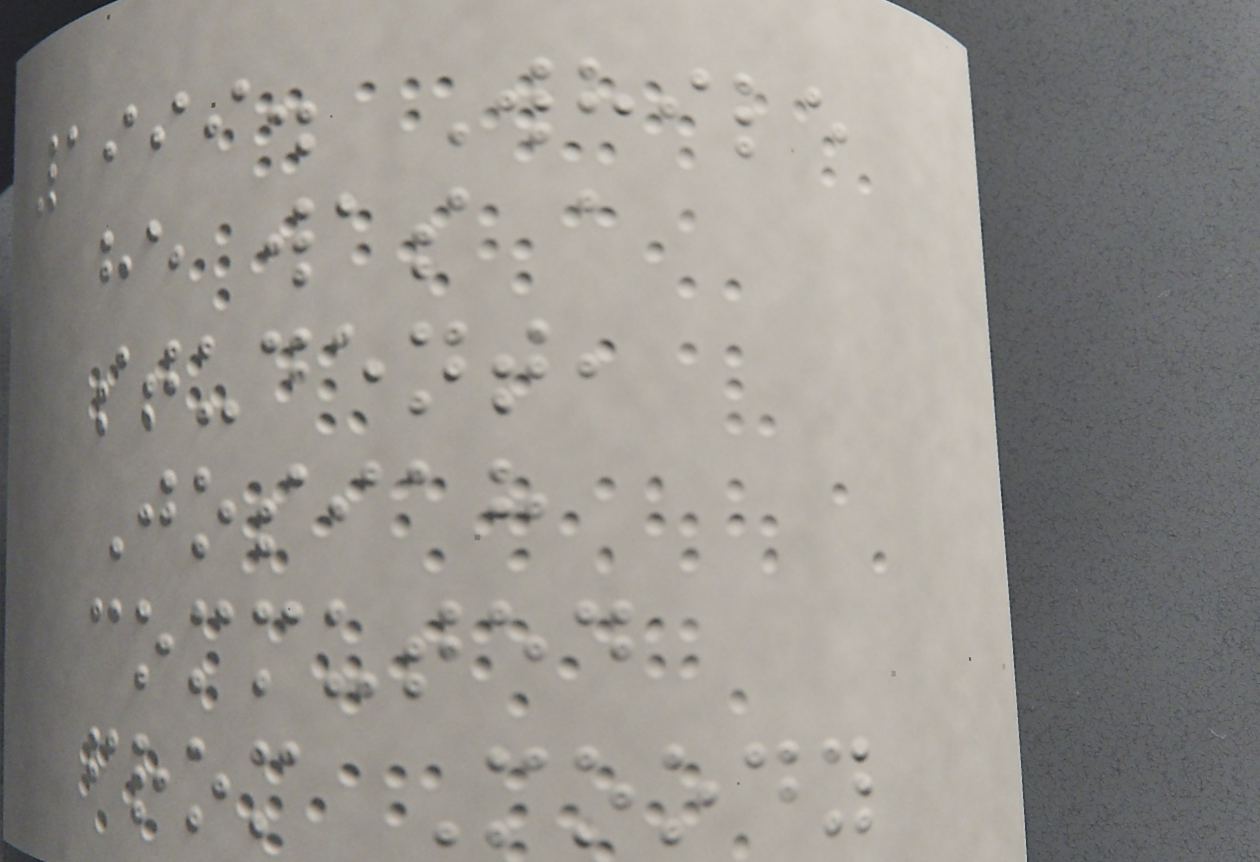1999. While
he was a
student,
Josiah
commuted
from Moody
